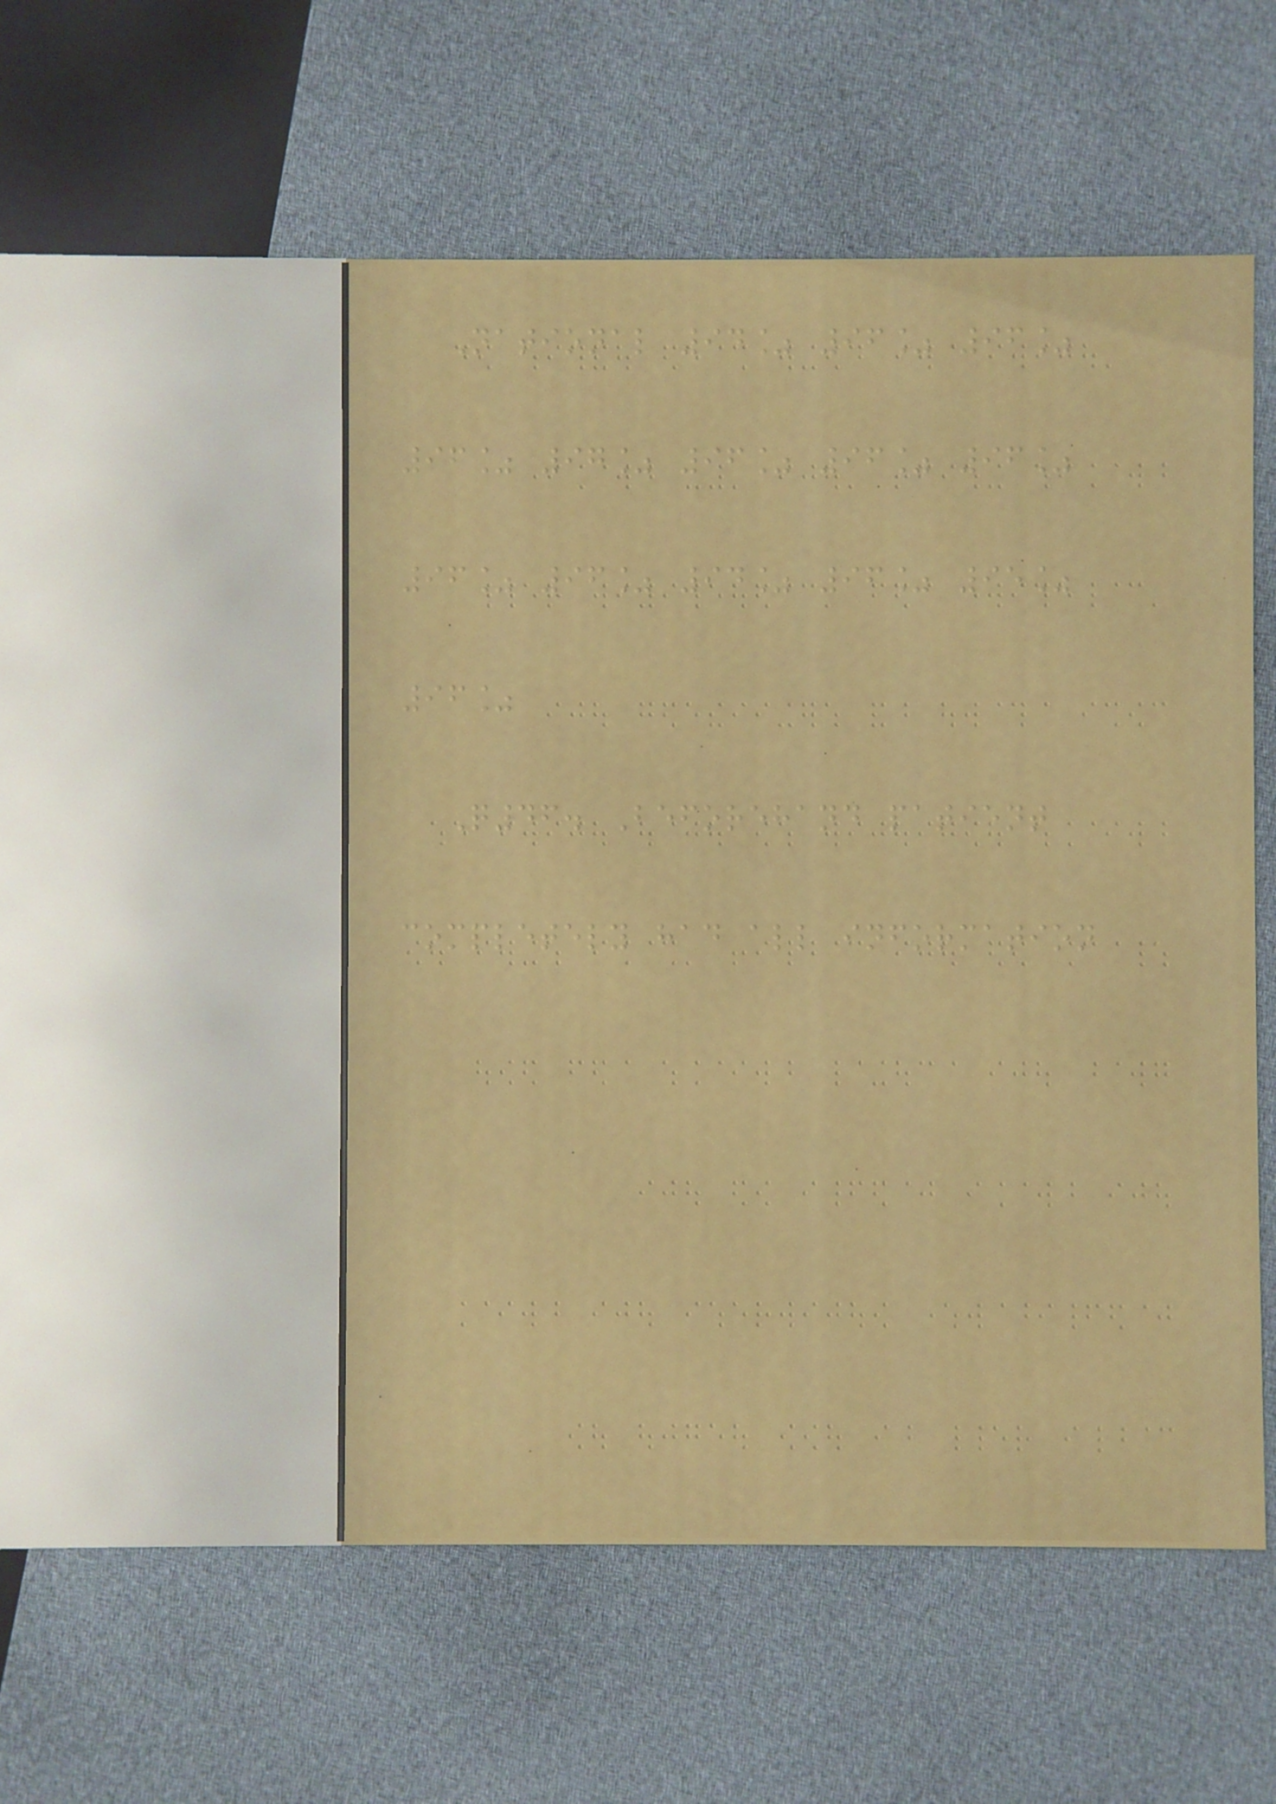National 94% 96% 96%
96% 97% 96% 96% 96%
96% 96% 94% 96% 95%
96%
Q46. Beforehand patient
completely had all information
